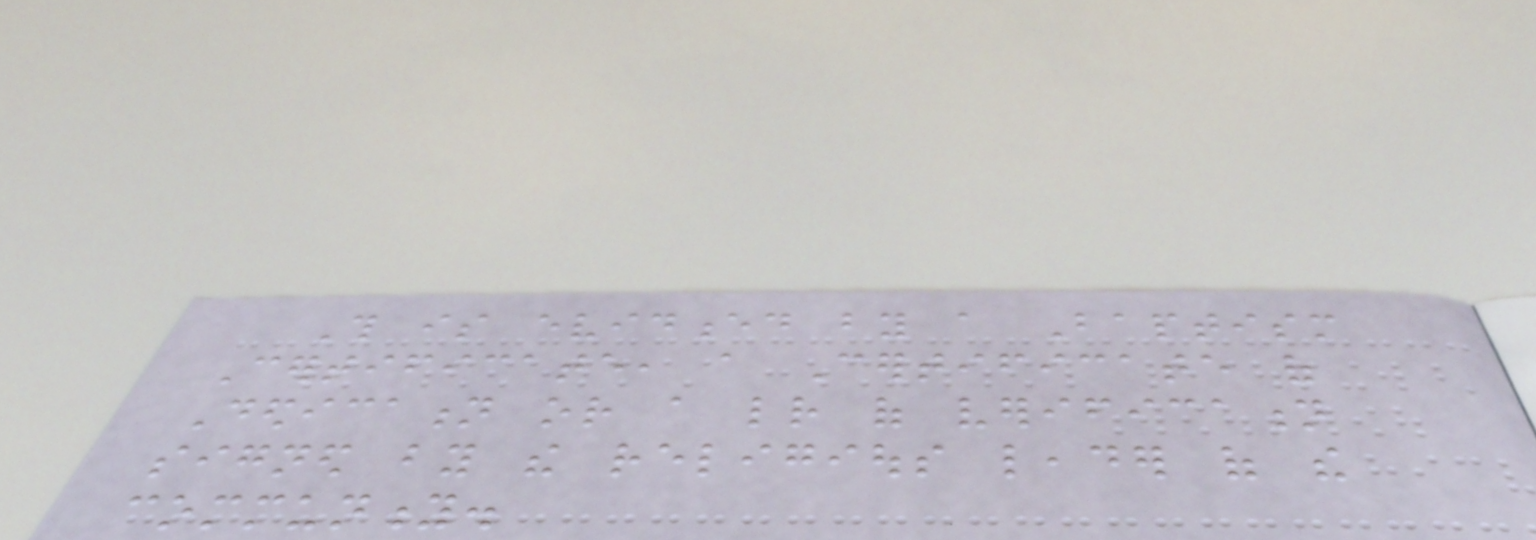This is evidenced by a Baptism
Certificate, a Certificate of
Dedication or a letter of verification
signed by the religious leader of the
community.
